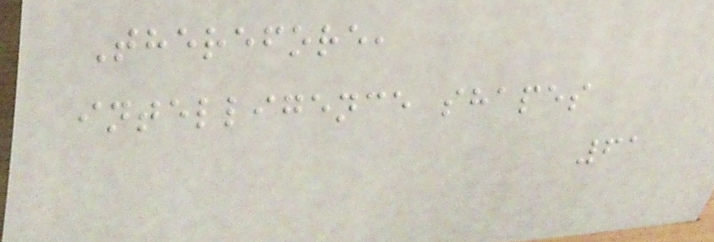Therefore,
intelligence shapes
61
